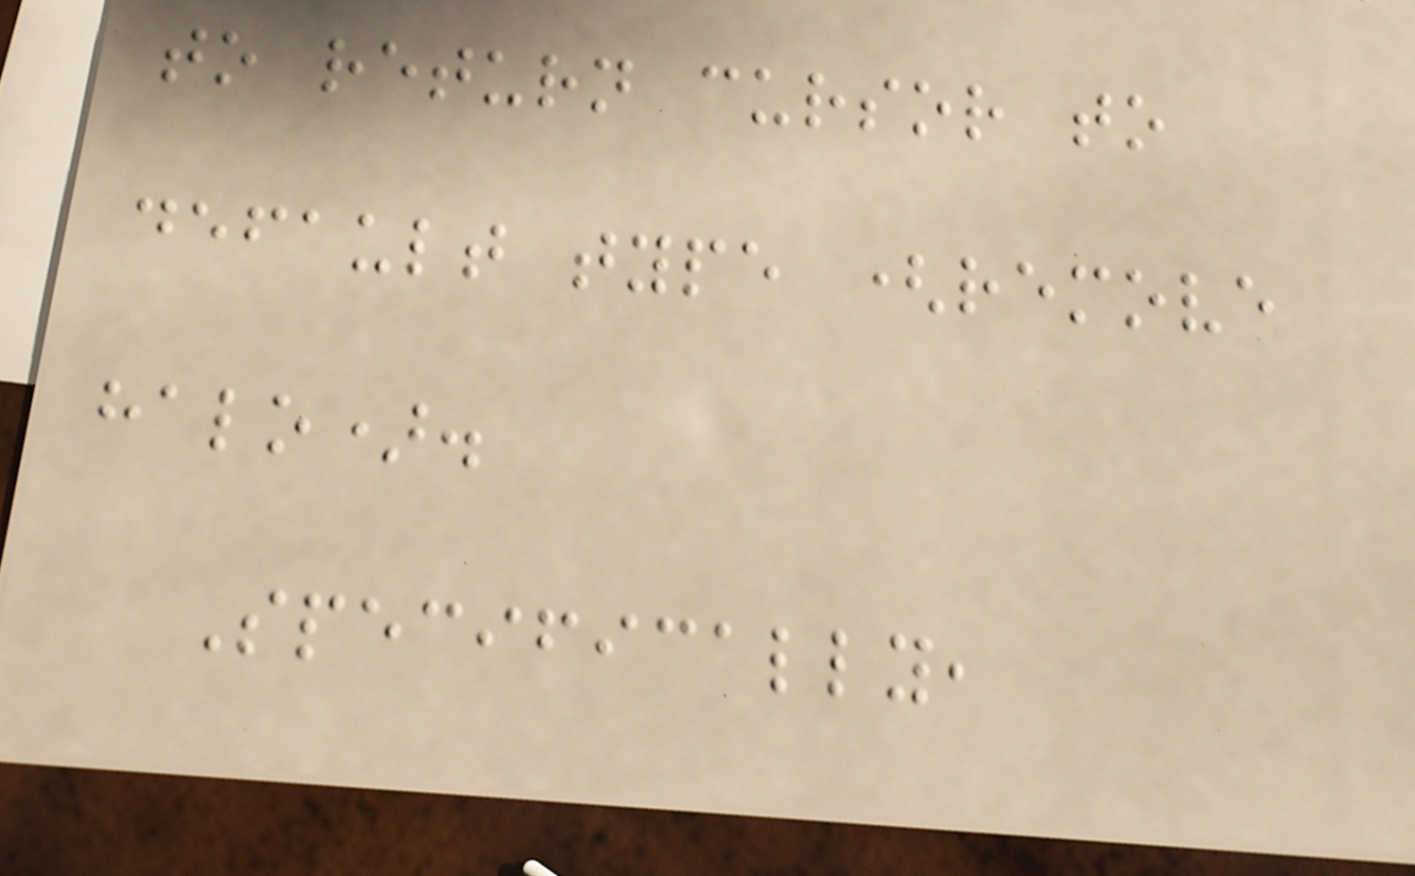to return cursor to
default type (remove
halo).
Specifically,
